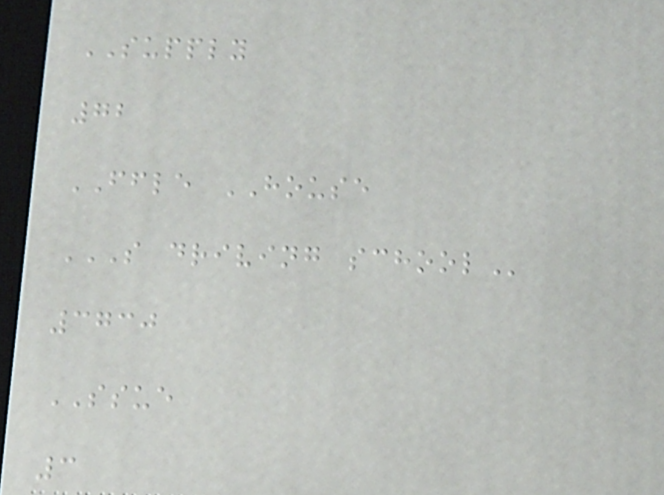SUPPLY
72
FFLE HOUSE
S DRIVING SCHOOL
3730
SSUE
3
